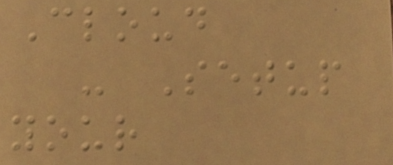Cloud
- Setup
your
